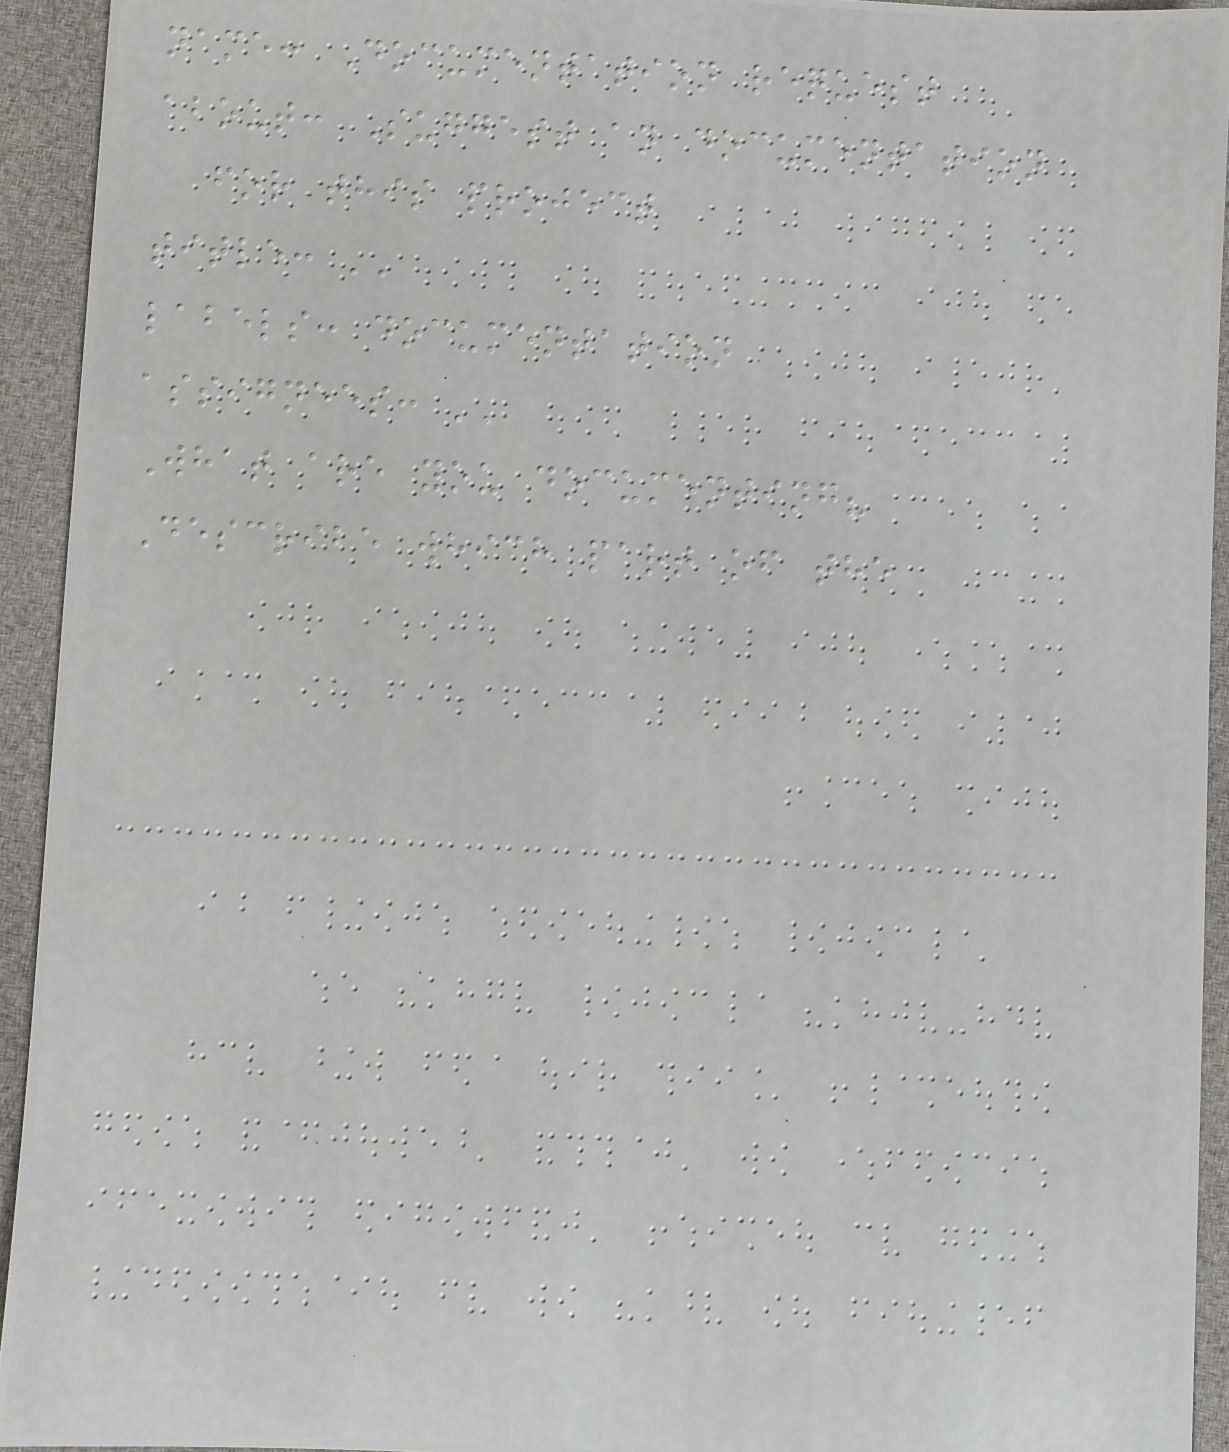name: Documentation request
about: Suggest an documentation
for this project
title: ''
labels: documentation
assignees: ''
What are you documenting?
Describe which part of the
